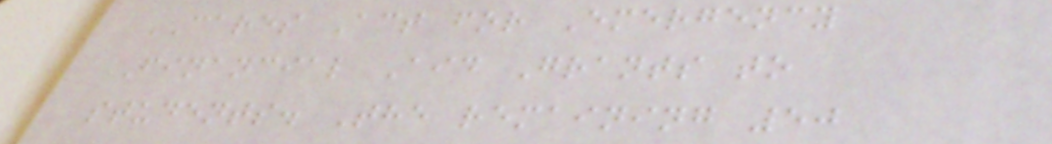CARES Act for Emergency
Financial Aid Grants to
students. The remaining 50
